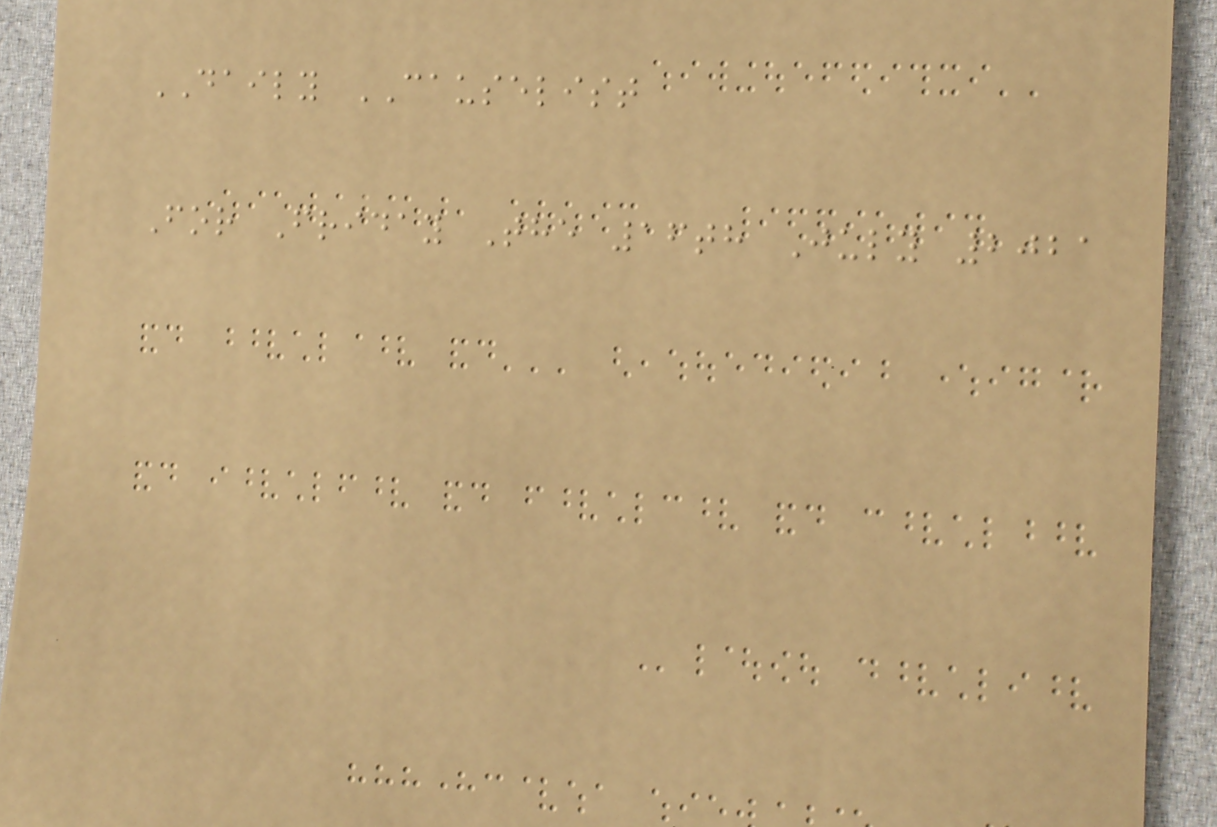DAILY CAUSELIST
For Friday The 16th July 2021
